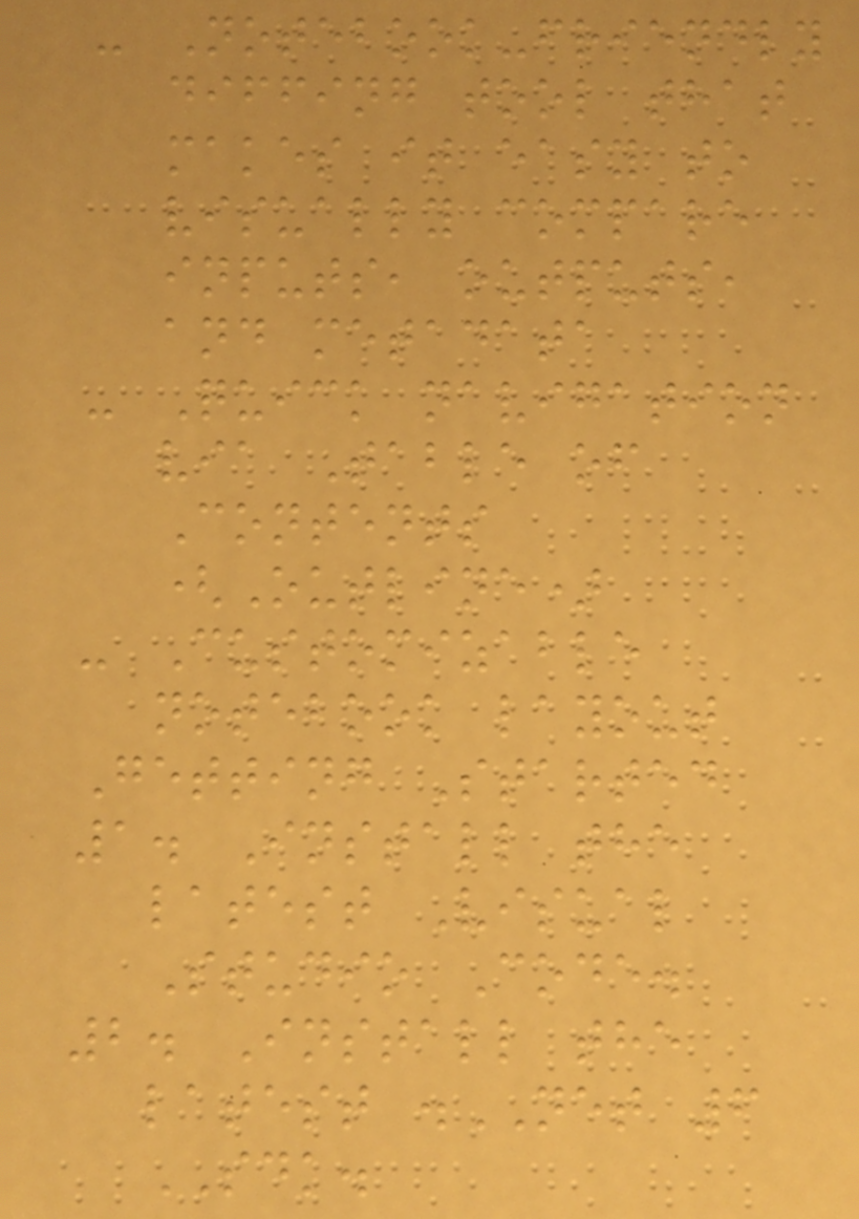- Notebook-friendly
diffing tool that
makes it easy to
visually compare
inputs, outputs,
and metadata
- Quick navigation
via Table of
Contents
(Outline)
- Customizable
notebook layout
Getting Started
1. Install the
latest Visual
Studio Code.
2. Install the
latest .NET 6
SDK.
